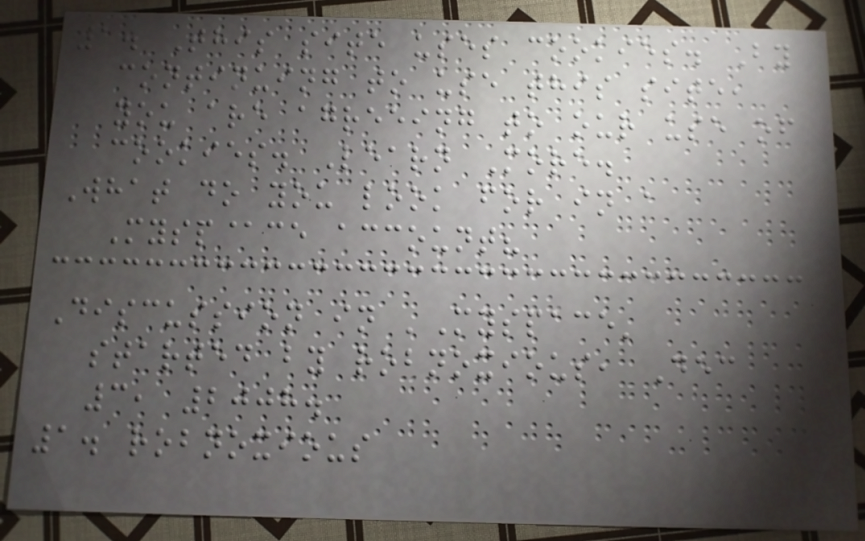1. This site uses cookies. By
continuing to use this site,
you are agreeing to our use of
cookies. Learn More.
What do you look for in a
Mysp@ce account?
Discussion in 'Myspace'
started by robnoxious, Dec
3, 2008.
1. robnoxious
